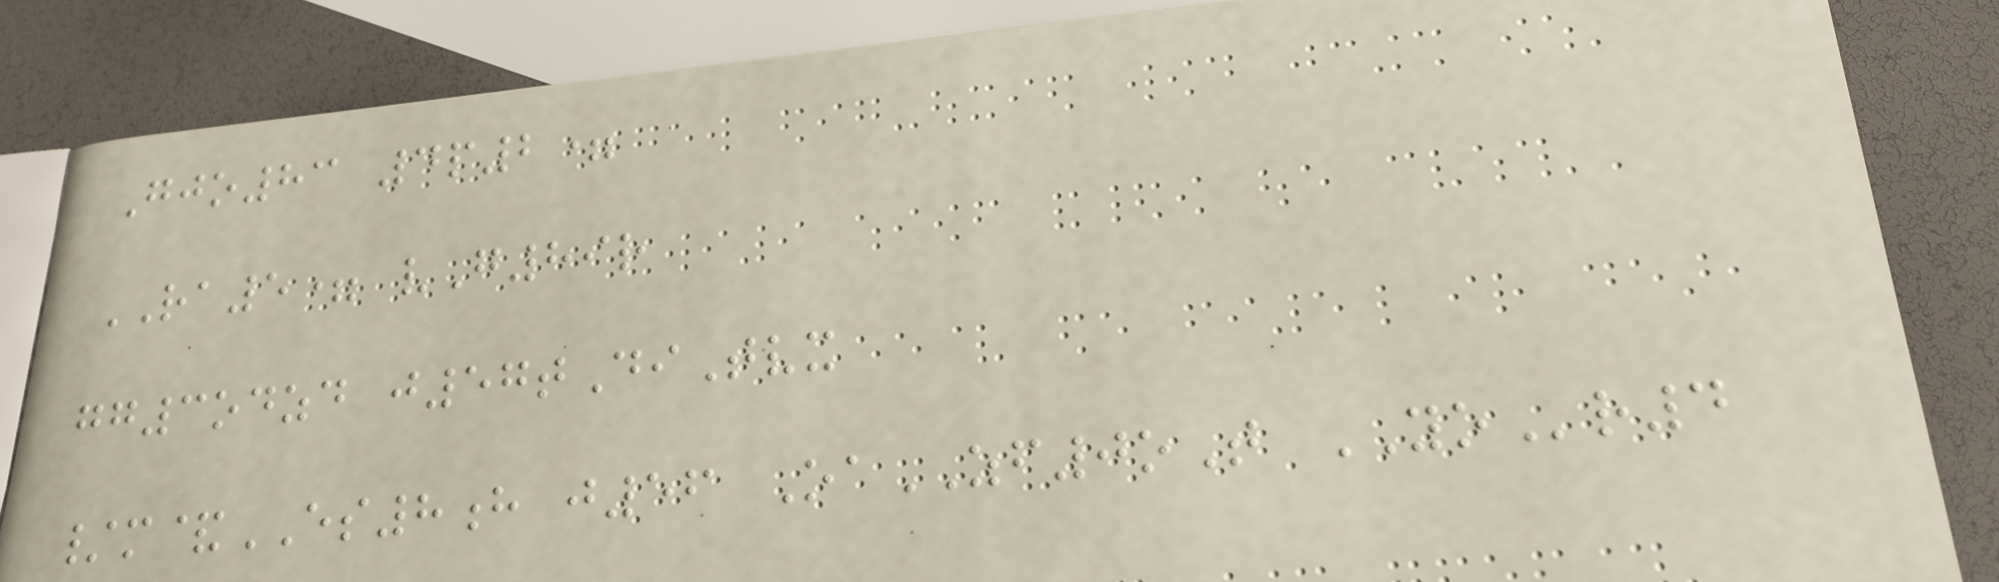Gjo83 4p2=
RA5= vG89r
gg3odzd j57tDiTvx
/m&ES8h j56 OaZF0oT YOr4
